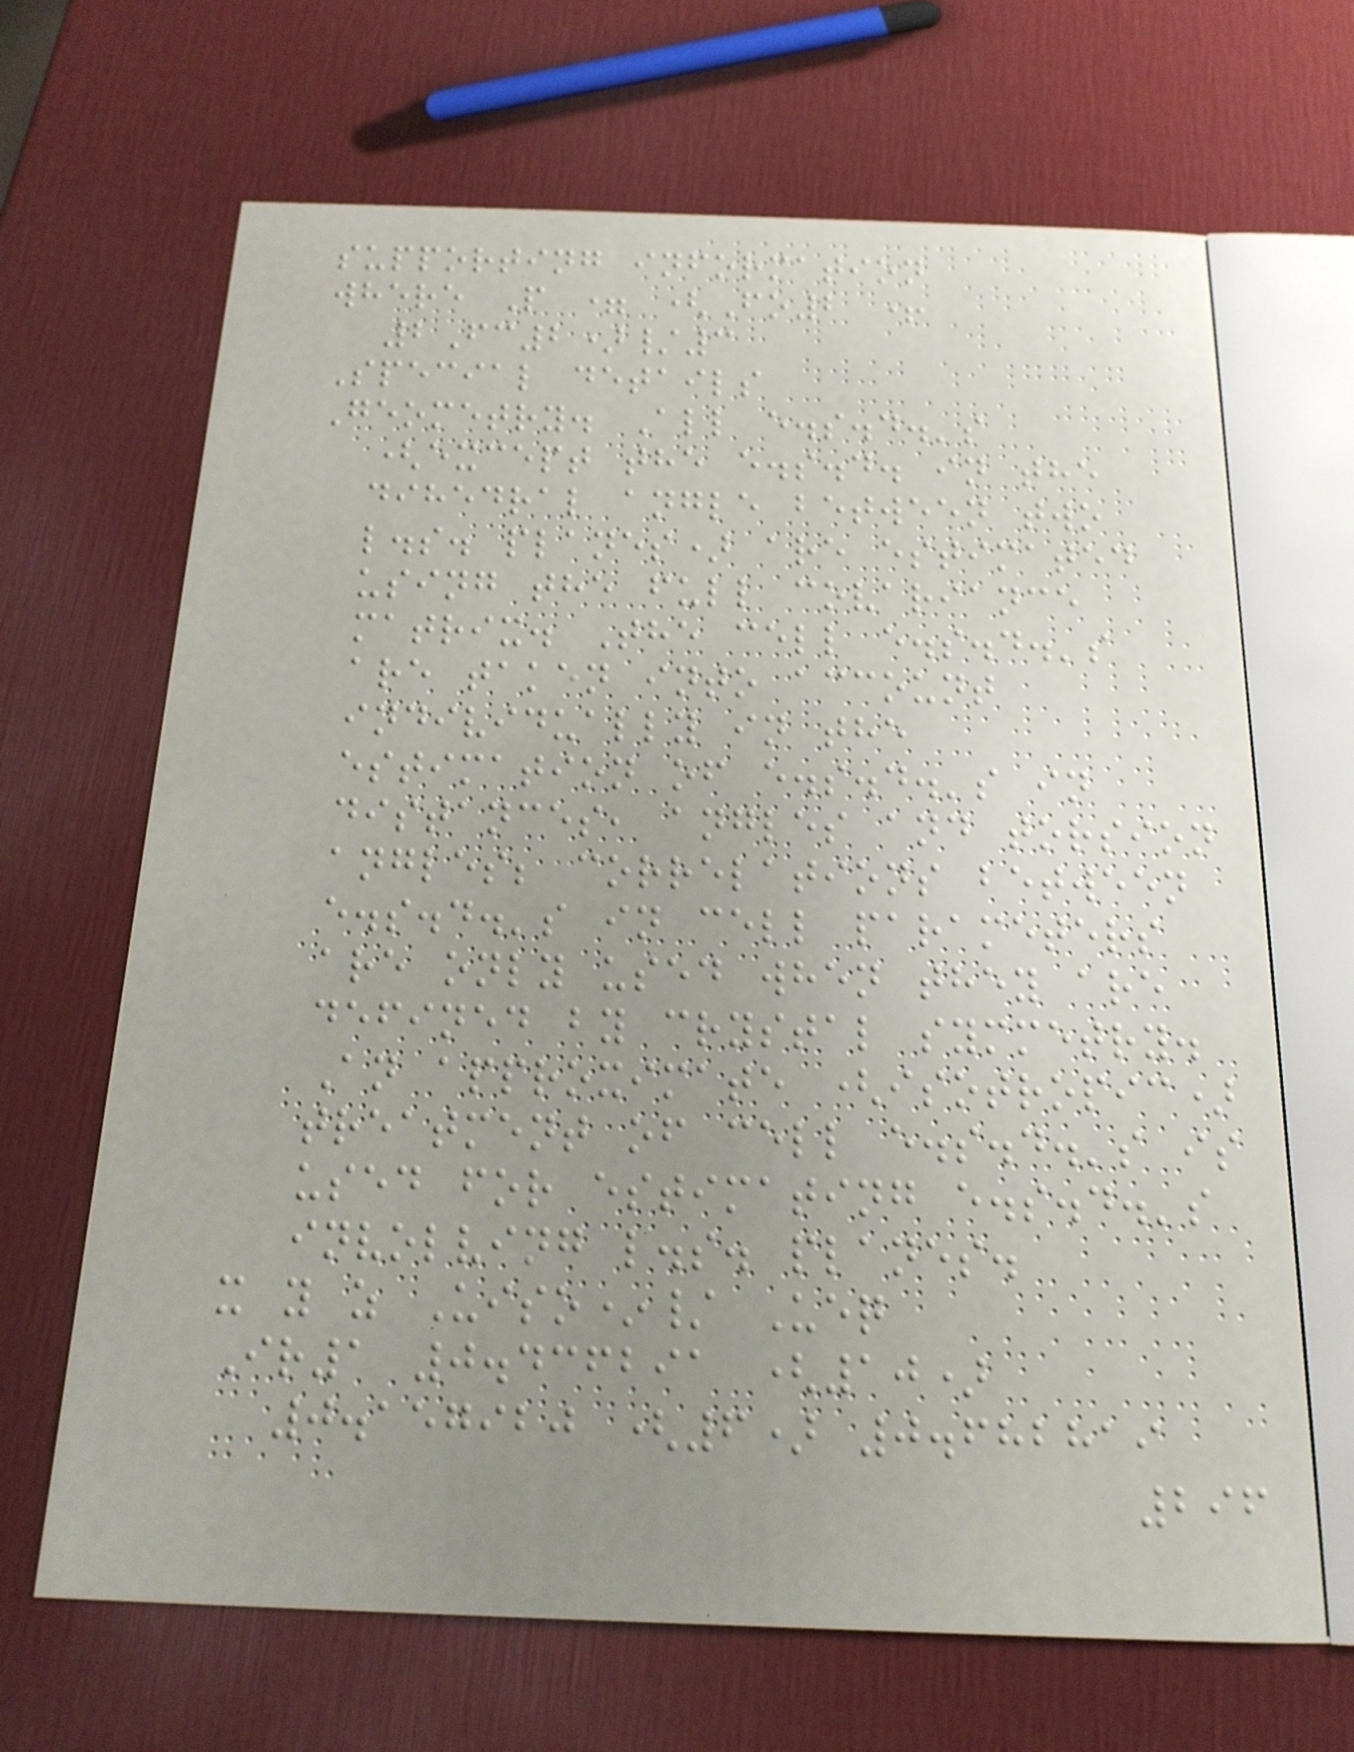supporting information
where P = (Fo2 +
2Fc2)/3
Special details
Geometry. All e.s.d.'s
(except the e.s.d. in the
dihedral angle between two
l.s. planes) are estimated
using the full covariance
matrix. The cell e.s.d.'s
are taken into account
individually in the
estimation of e.s.d.'s in
distances, angles and torsion
angles; correlations between
e.s.d.'s in cell parameters
are only used when they are
defined by crystal symmetry.
An approximate (isotropic)
treatment of cell e.s.d.'s is
used for estimating e.s.d.'s
involving l.s. planes.
x y z Uiso*/ Ueq
Ir1 0.436291 (10)
0.157920 (6) 0.682819
296
